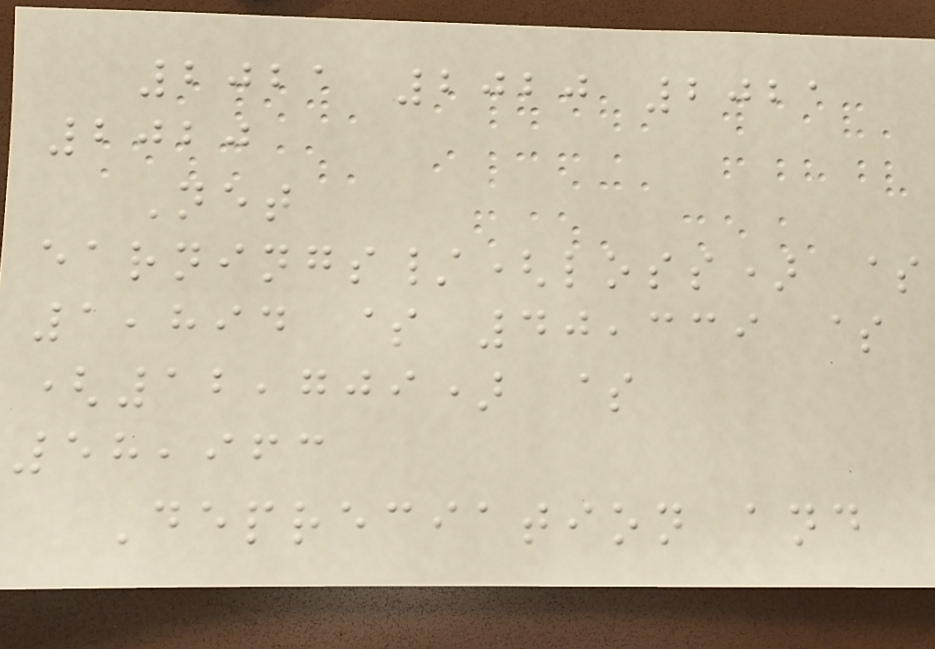2021 2020 2021
2020
Net
earnings/(loss) $
1,894 $ 40,339 $
(12,709) $
58,963
Depreciation and
